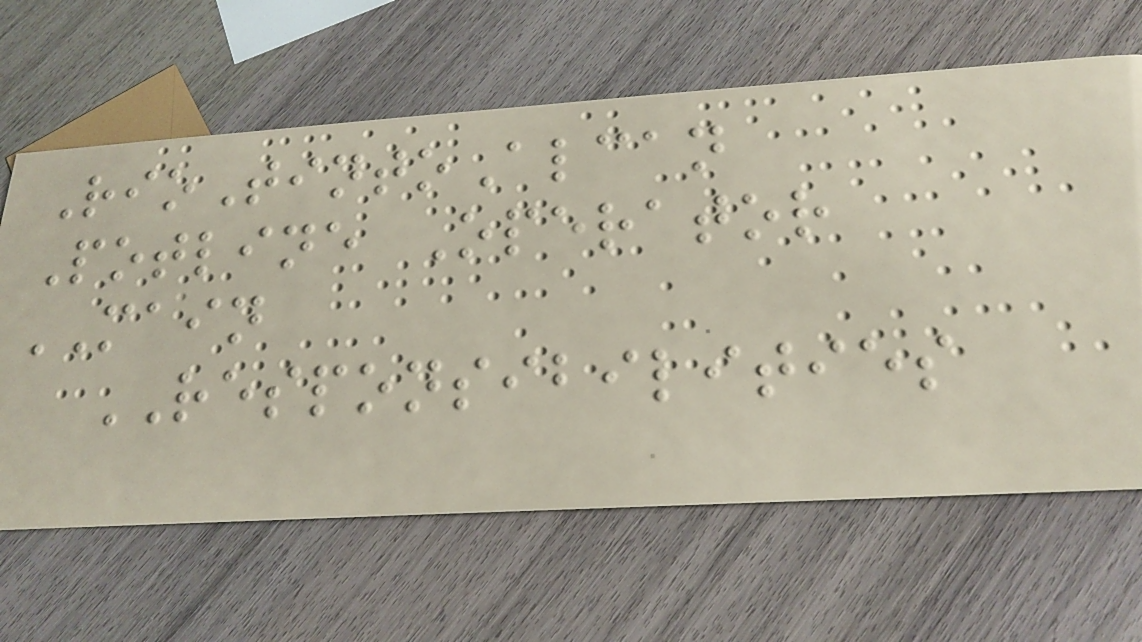RioTintoAlcan
Potline Operator
MAIN
RESPONSIBILITIES
